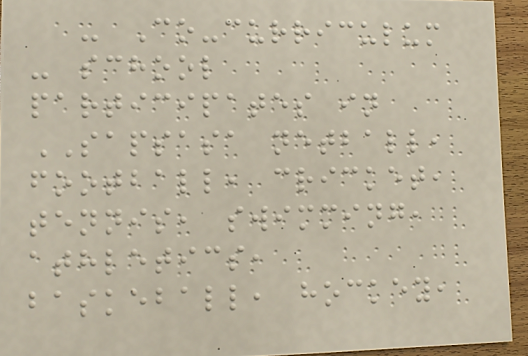- Co-curriculum
- school
participates in
SAPSASA netball,
football, cricket,
tennis, swimming,
athletics,
baskeball, hockey,
